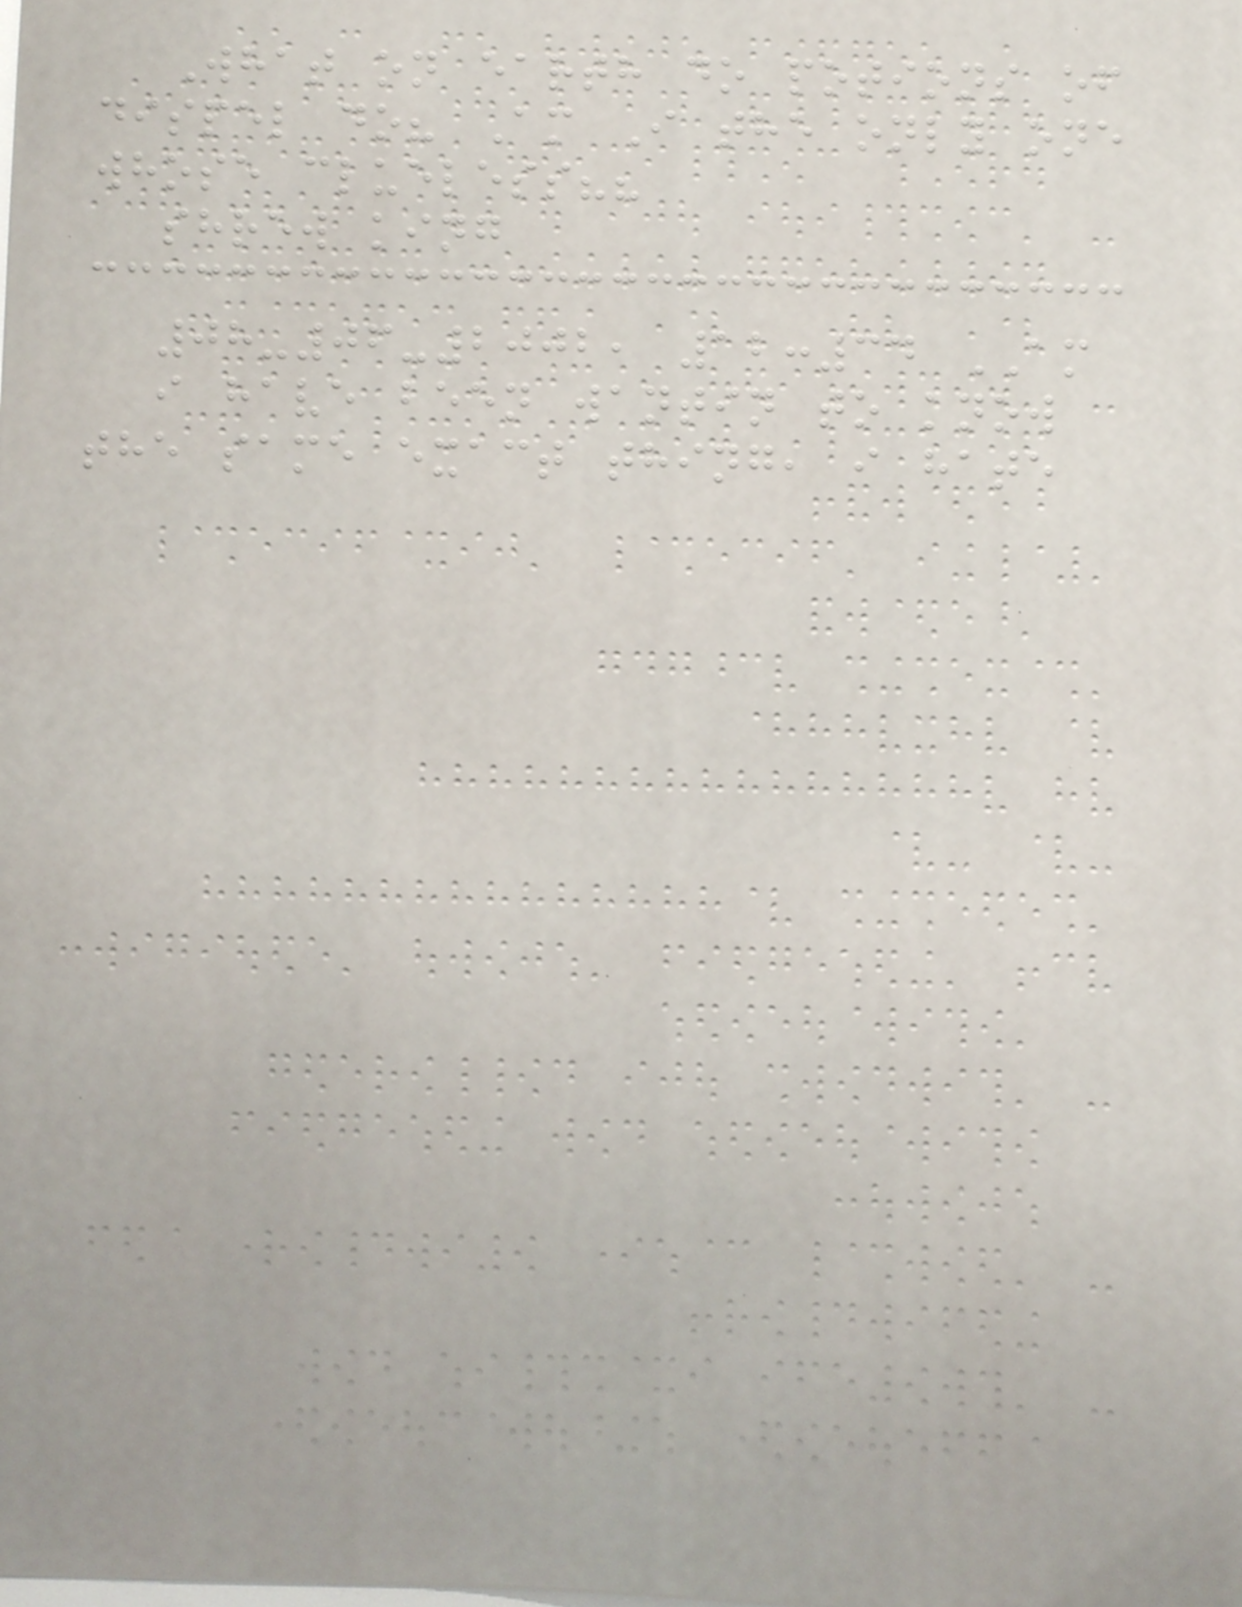What on earth do potions of
dispel do? Am I the only one
whose clueless??
shrew king
08-06-2002, 12:34 AM
i have been wantin to know
the same exact thing, i hate
